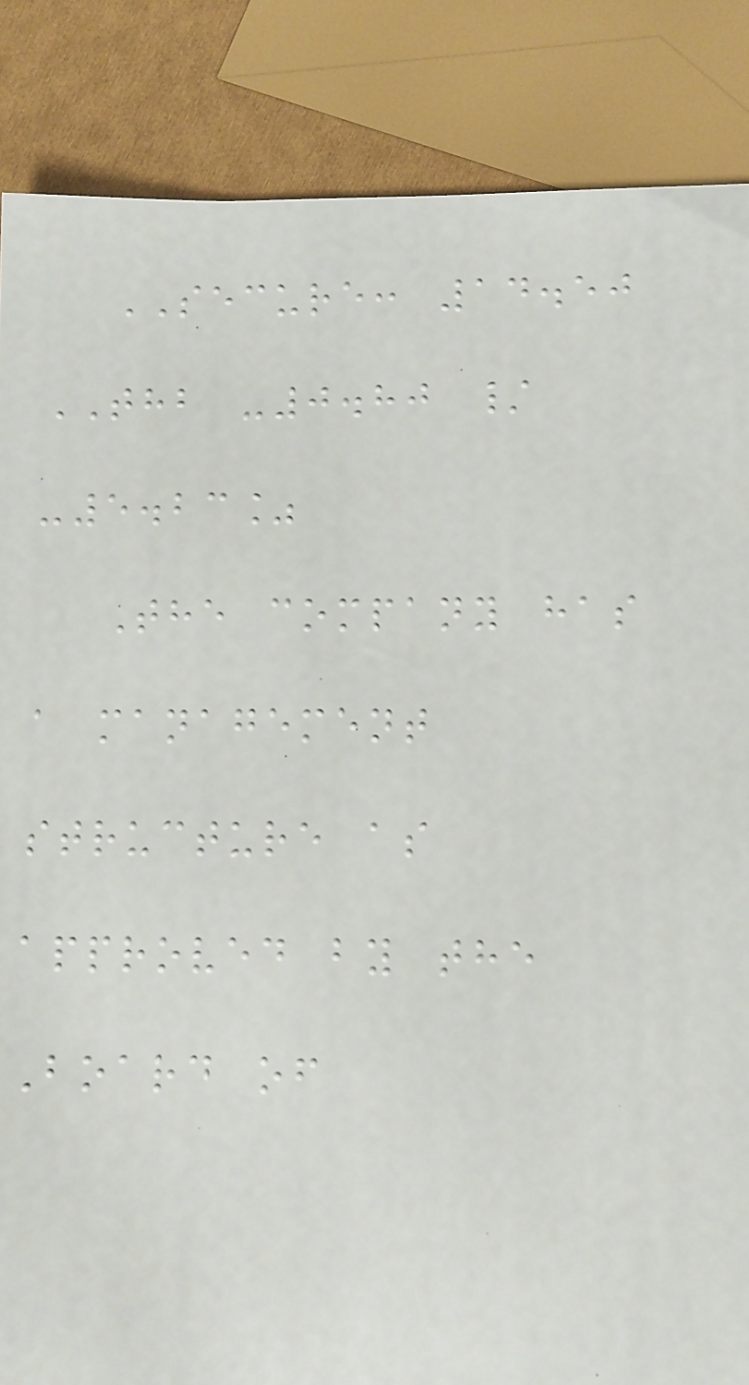SECURE: 14.50
THB -0.80 /
-5.23%
The company has
a management
structure as
approved by the
Board of
